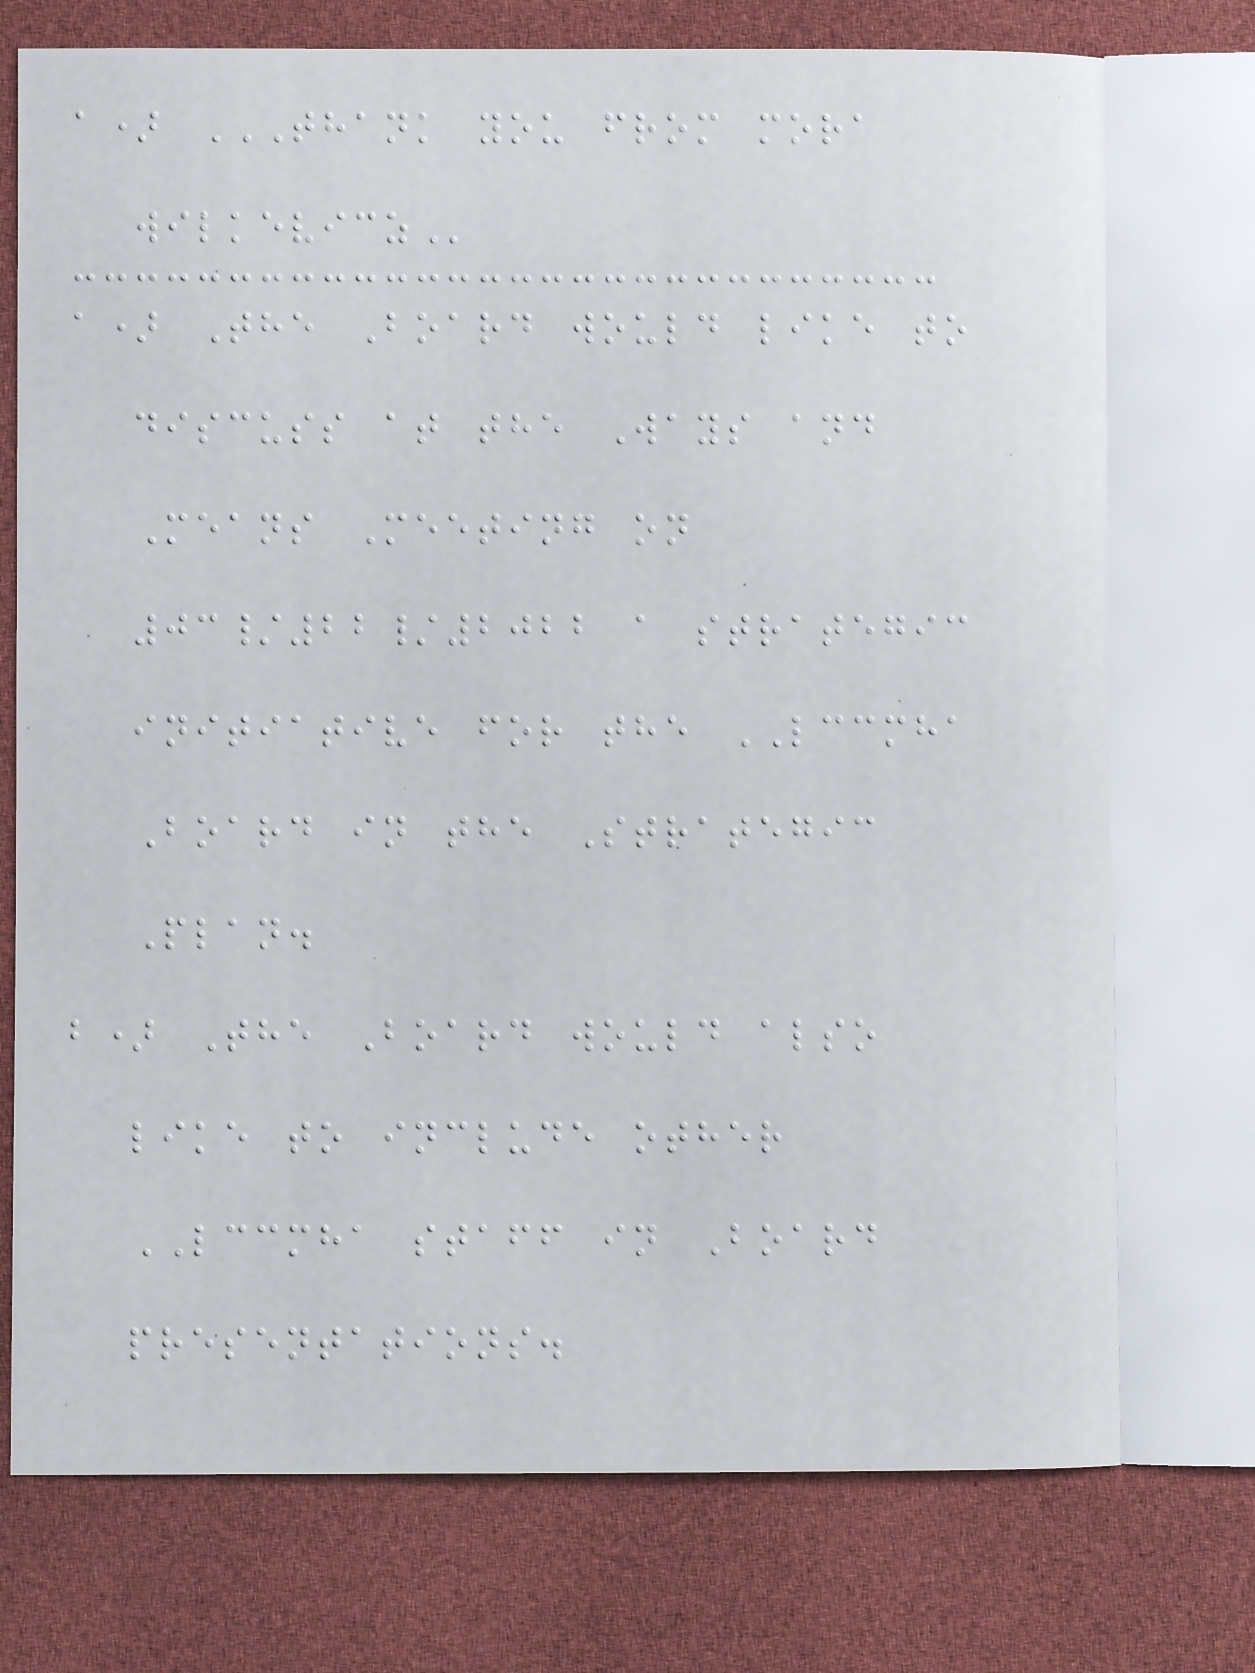a) THANK YOU FROM MORA
WILKEVICZ
a) The Board would like to
discuss at the Ways and
Means Meeting on
03/22/2022 a strategic
initiative for the LCCMHA
Board in the Strategic
Plan.
b) The Board would also
like to include other
LCCMHA staff in Board
presentations.
